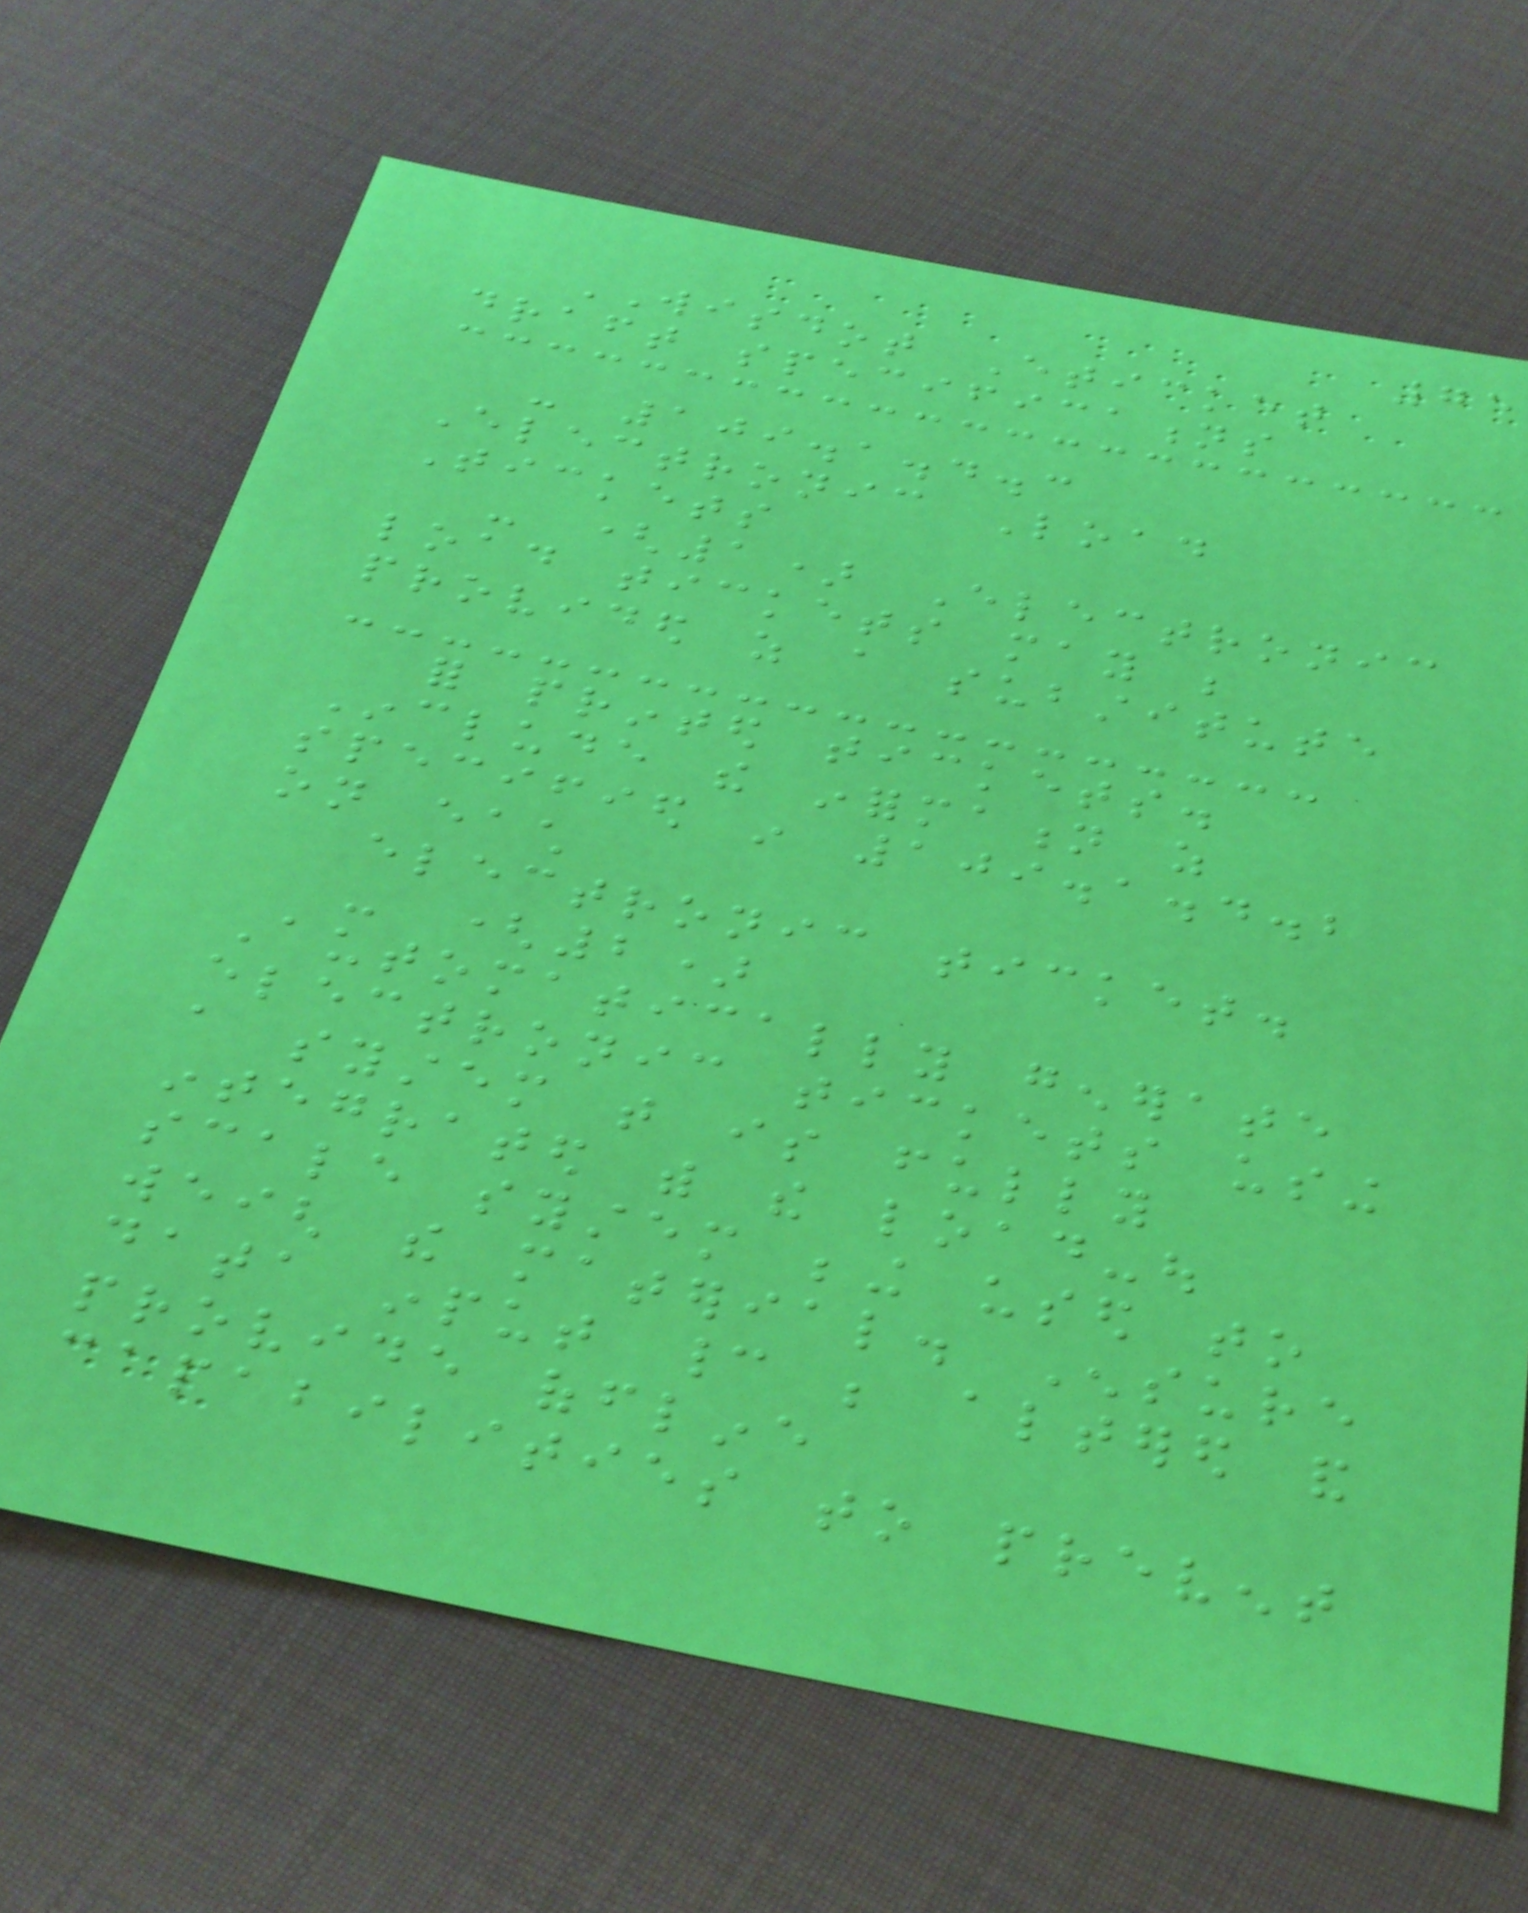75
WISDOT Eticket
draft specifications
- 109.1.4.3
Electronic Load
Tickets
- (1) Electronic
load tickets may be
provided as a substitute
for printed tickets.
Include the information as
specified in 109.1.4.2
on each
electronic ticket.
- (2)
Automatically generate
electronic tickets using
a system that is fully
integrated with the load-out
scale system being used to
weigh the material. Ensure
data input cannot be altered and
provide offline
capabilities to prevent
